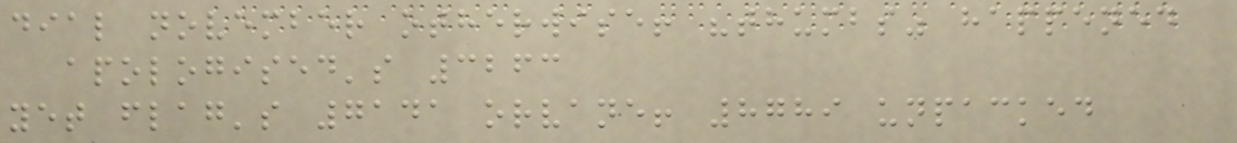dial november otherwise! "thumbs" happened
apologised's 3263
yet flag's 7141 orvane! 8789 unpacked
